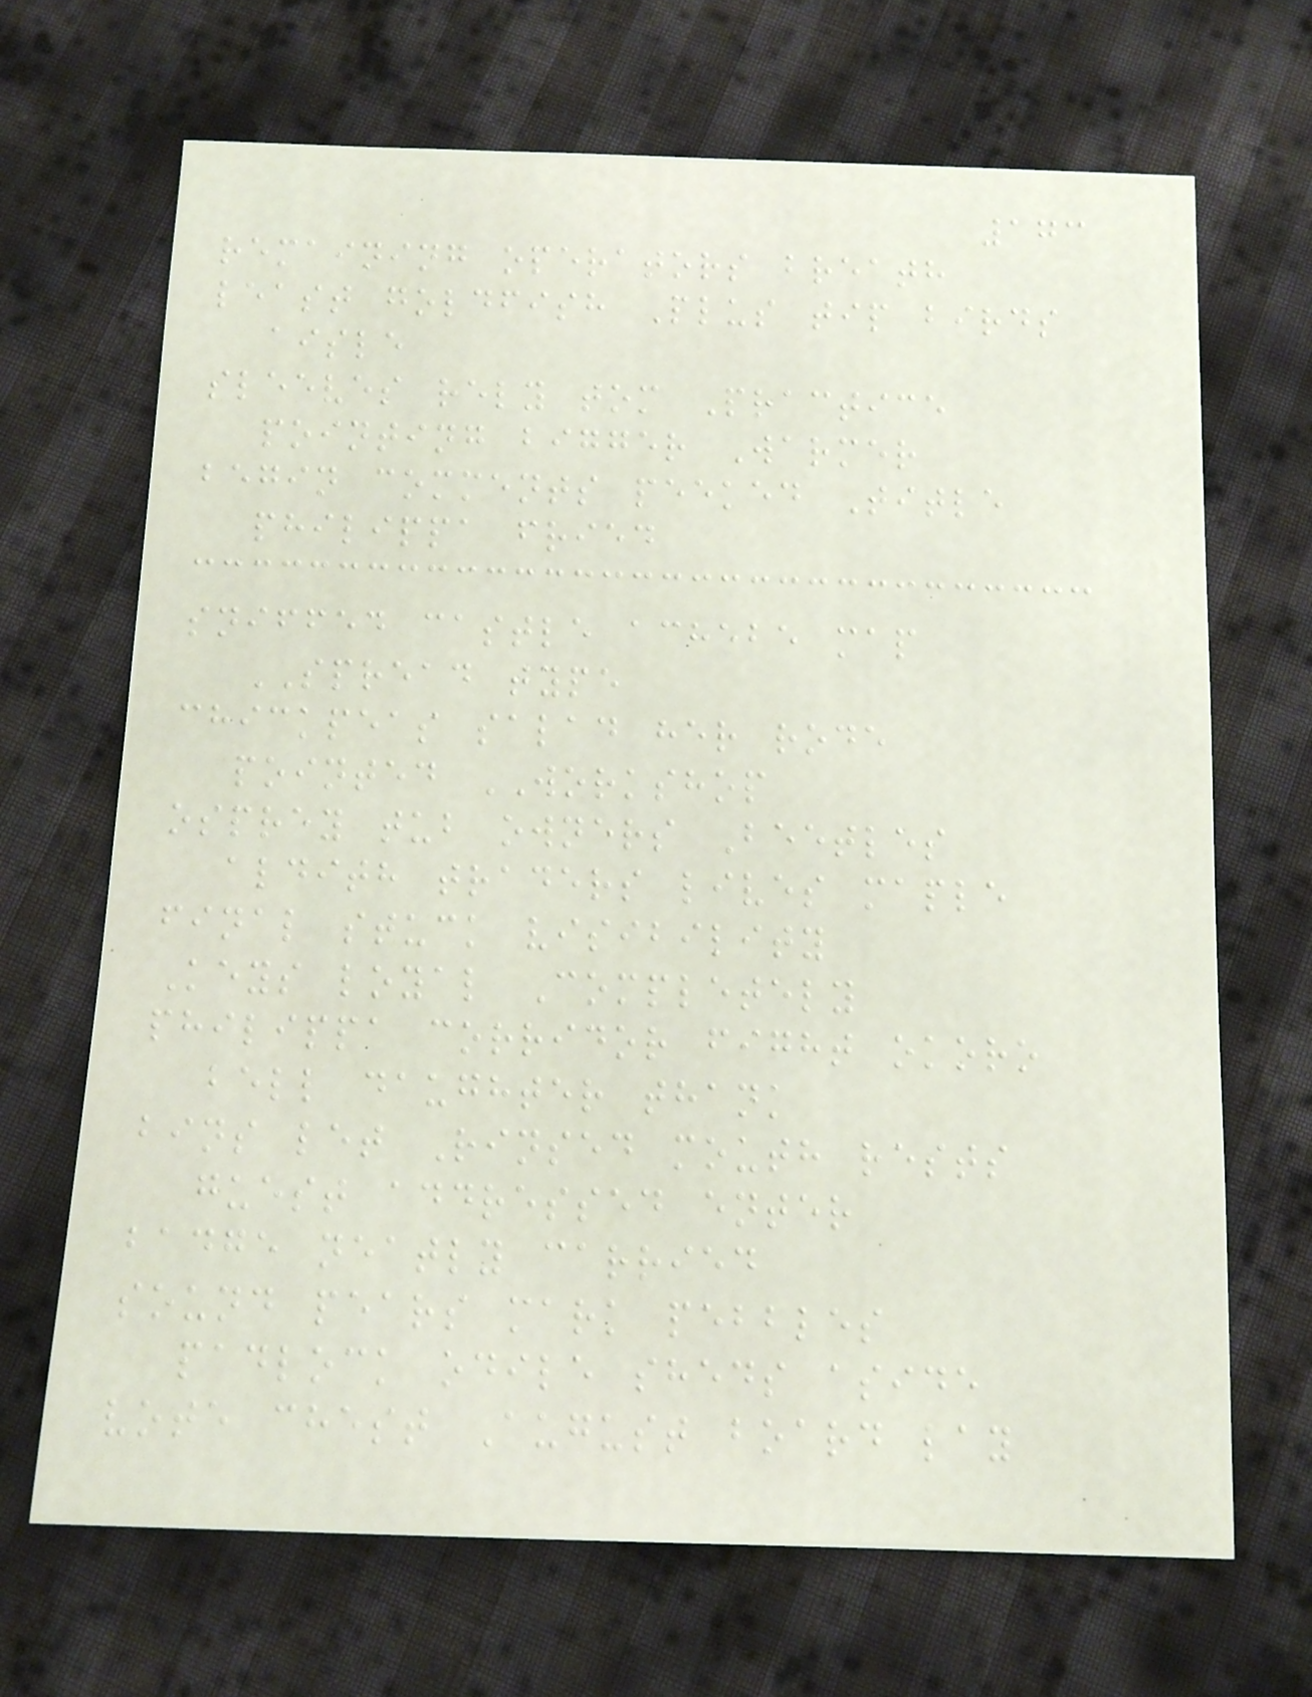173
remaining operators breath
least goldfish Plus tip birds
aisle
sleeves rely tom Practice
pointing bigger Warmer
begin comments peeked Title
philippa fried
sniffed castle achebe map
SPREAD type
chickpeas salad her rode
pointed WORKSHOP
osprey tub owners Beetles
aldith traders lives maple
final stuck visibility
Keys loyal Completely
philippa corridor fight okoro
bell daughter thank
bins let Rinsed mouth rests
guest addressed enter
badge neatly carried
sound pears mark pebbles
padlock odile sheds aside
vote chest August board lay
